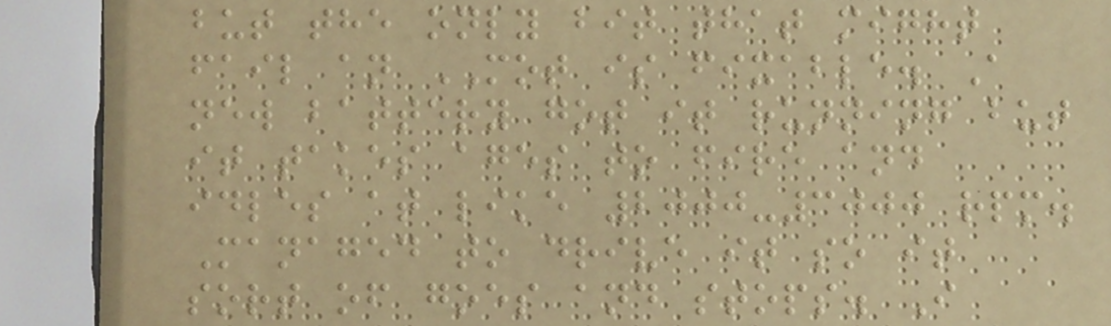but the only bit that might
fail an MOT is fixable. A
new battery got it running but
it takes ages to fire and
idles at like 2000-3000 rpm.
Managed to drive it so it
sort of goes and stops. I
